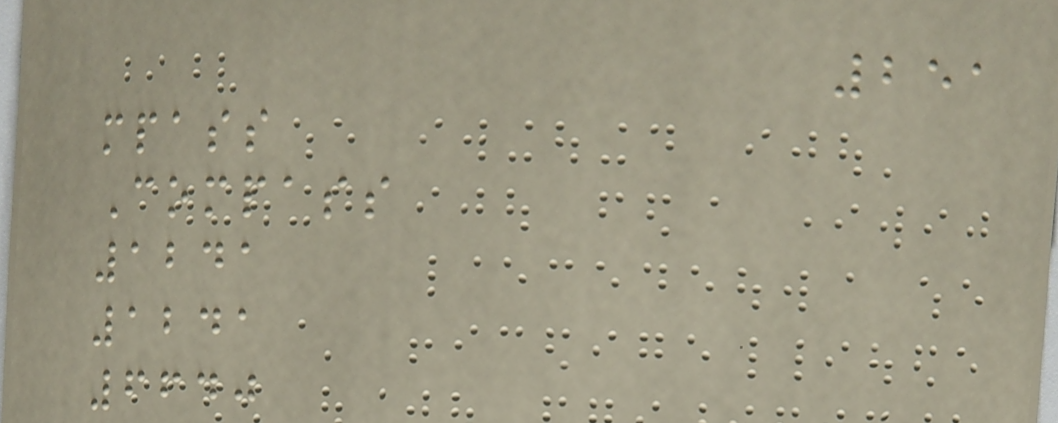251
mpass
Compass
1241
1241
6640
